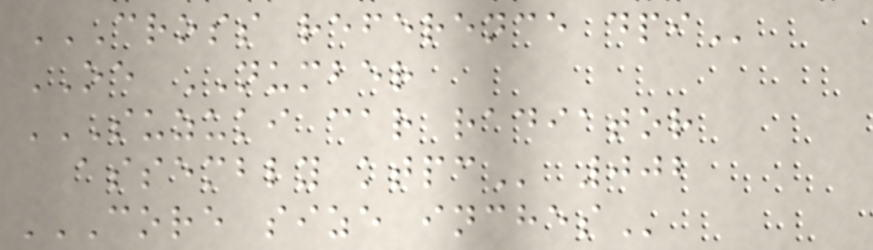CROSS REFERENCE DPI
OE NUMBER
SUZUKI CAR RADIATOR
ASSEMBLY KTPC 002
CORE SIZE INCHES
